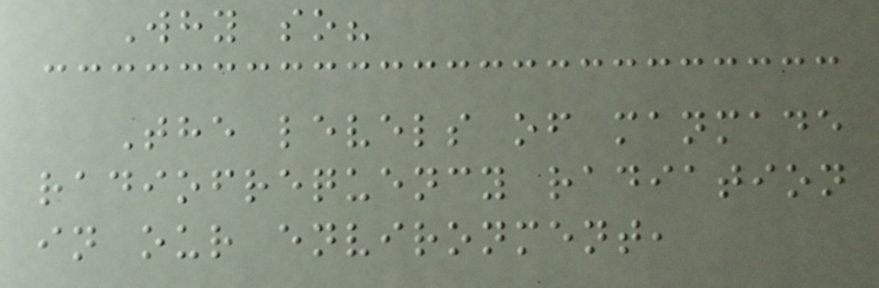Why so?
The levels of manmade
radiofrequency radiation
in our environment,
